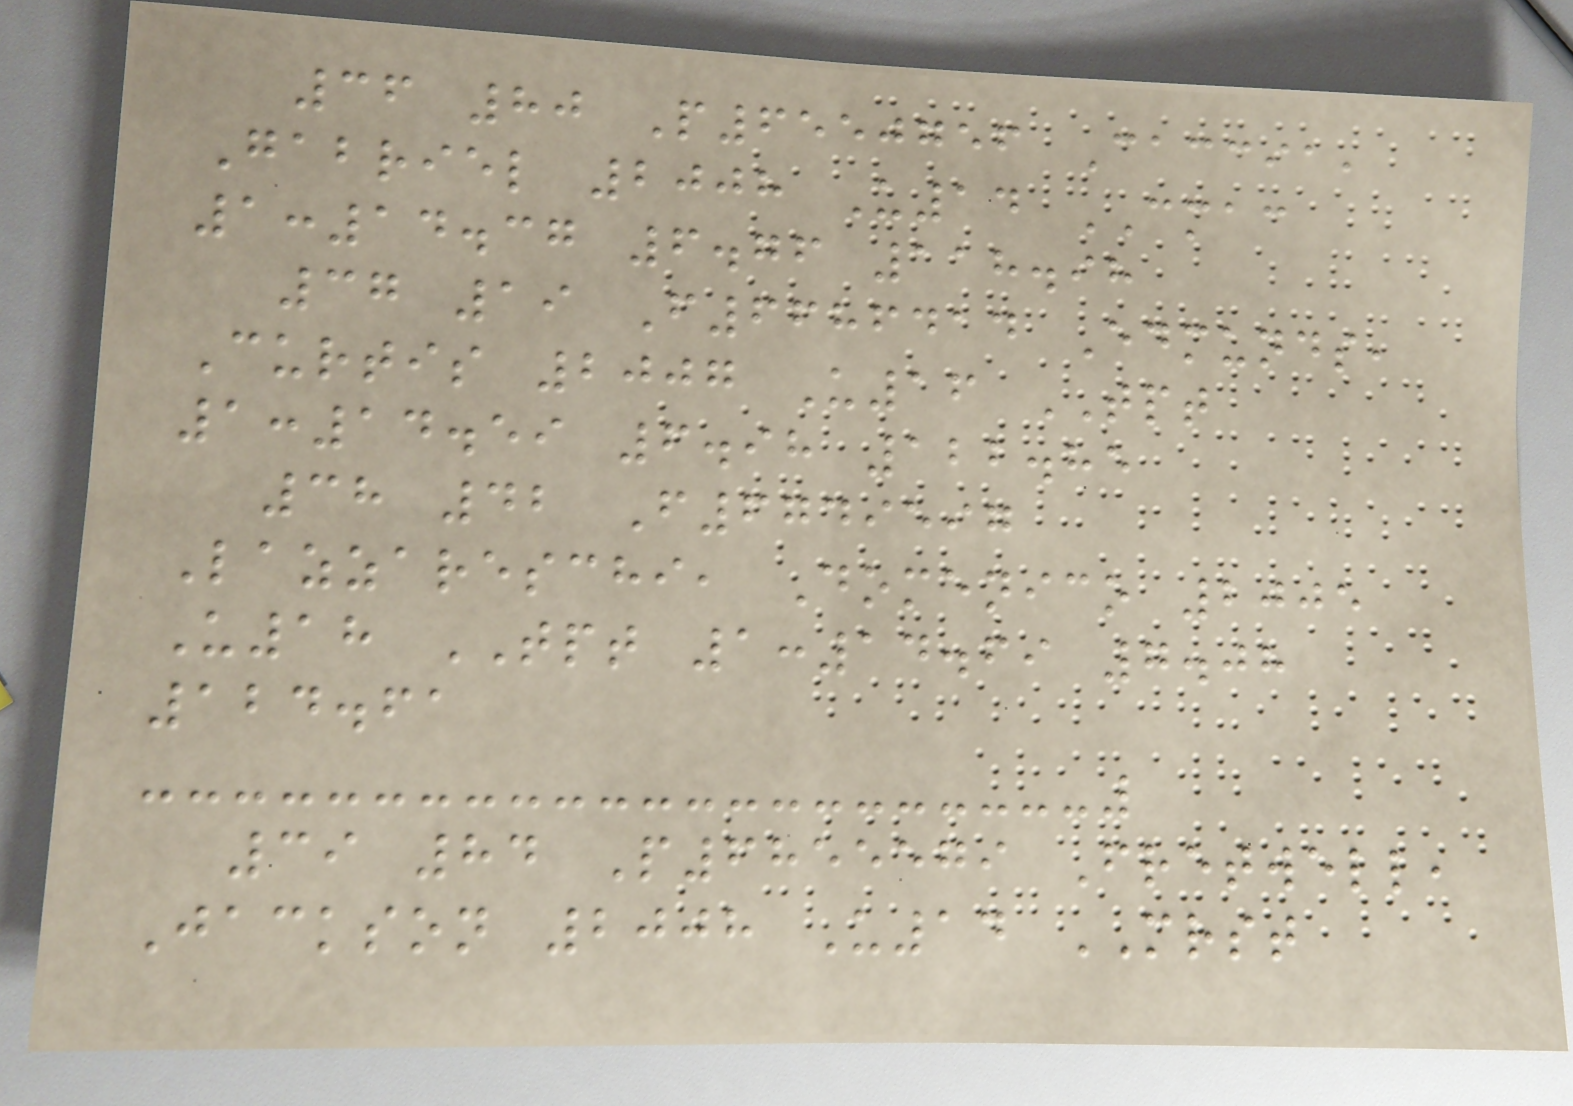36 80 P6550756 Caccia,
Gabriel 2008 U14 CMAC
1:14.37 6.76 118.98
37 19 F6686414 Edmunds,
Curtis 2007 U16 TPT
1:14.59 6.98 122.85
38 42 F6749597
Lazzareschi, Domenico 2005
U18 TPT 1:14.69 7.08
124.61
39 84 P6855579 Fretwell,
Jackson 2008 U14 MRST
